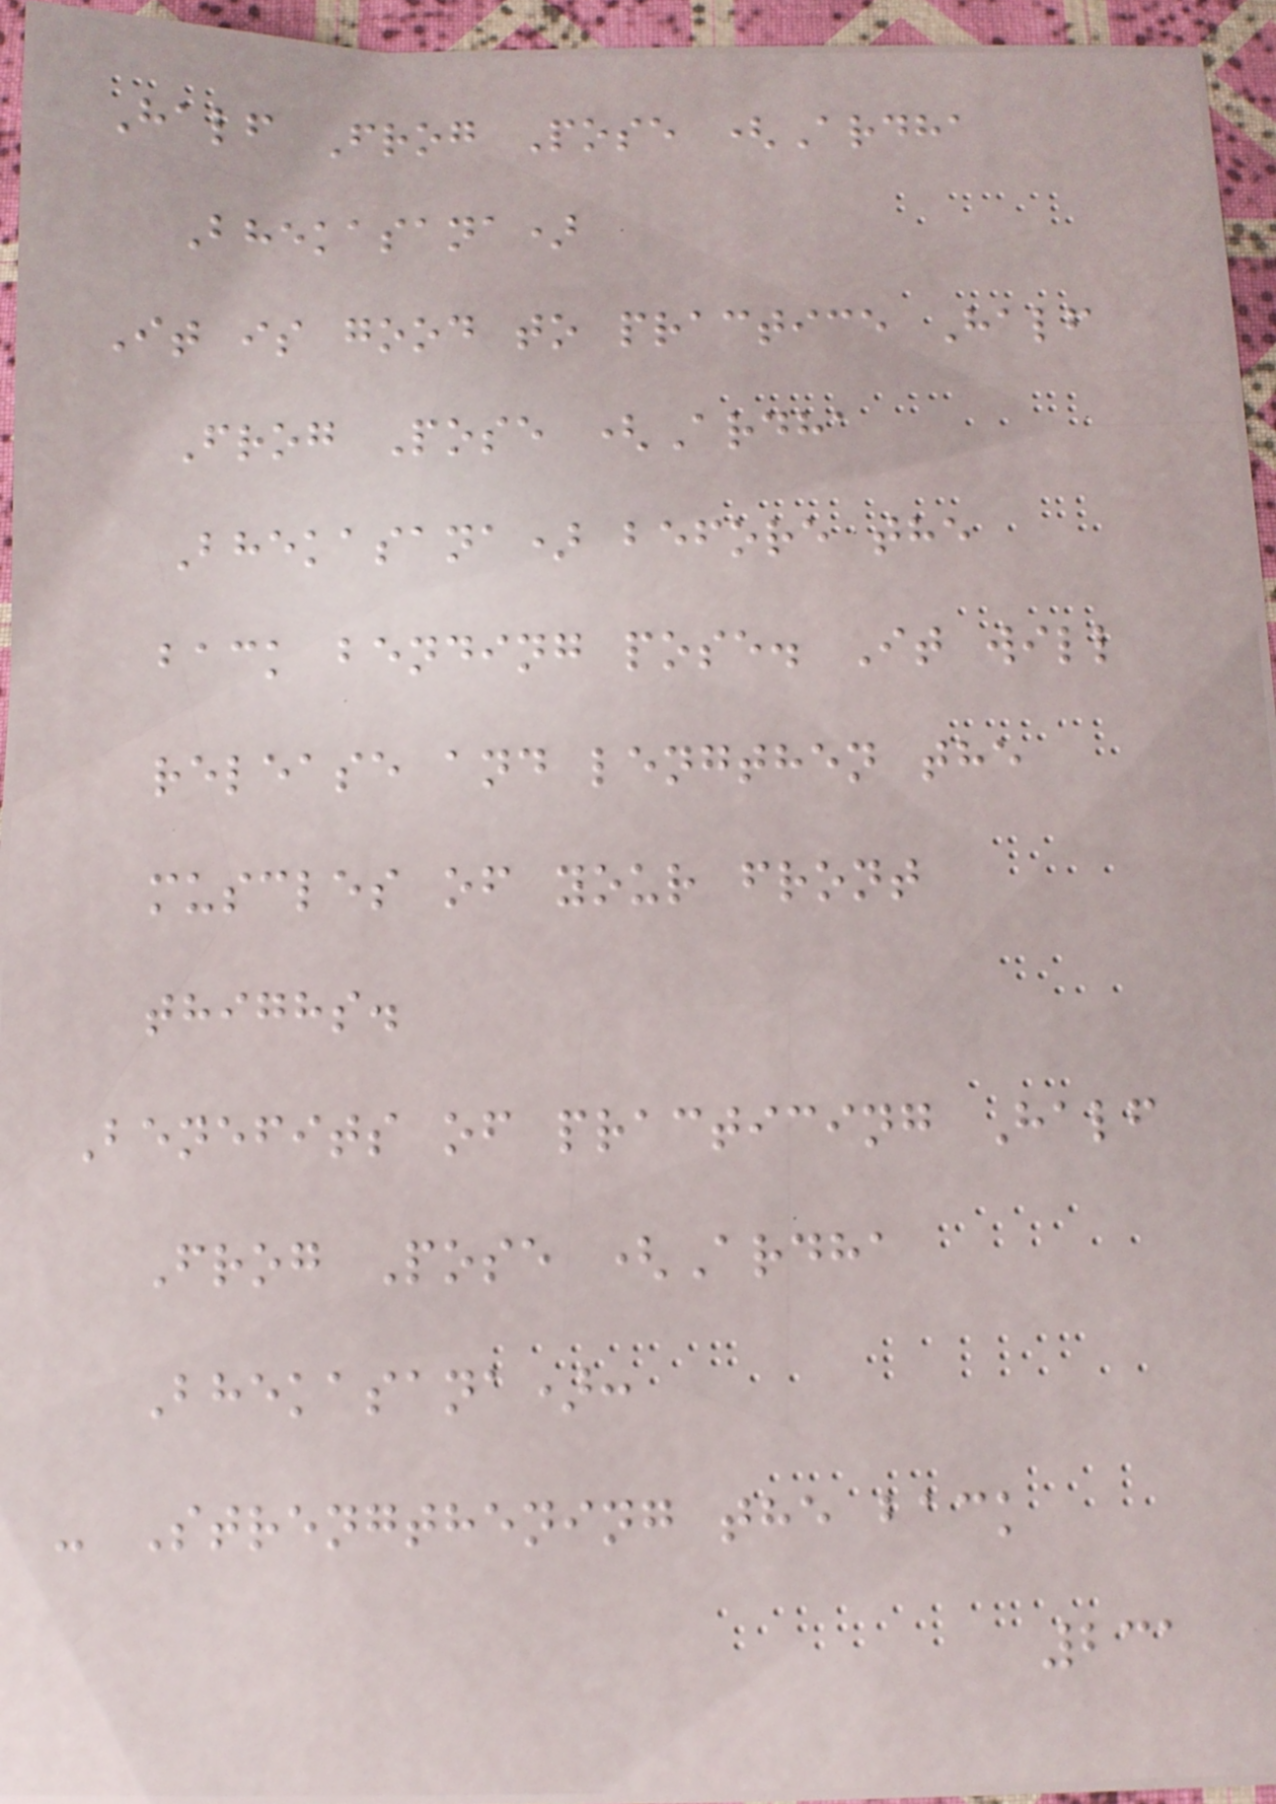Half Frog Pose (Ardha
Bhekasana)
It is good to practice Half
Frog Pose (Ardha
Bhekasana) before the
back bending pose. It will
release and lengthen the
muscles of your front
thighs.
Benefits of practicing Half
Frog Pose (Ardha
Bhekasana):
- Strengthening the back
231
